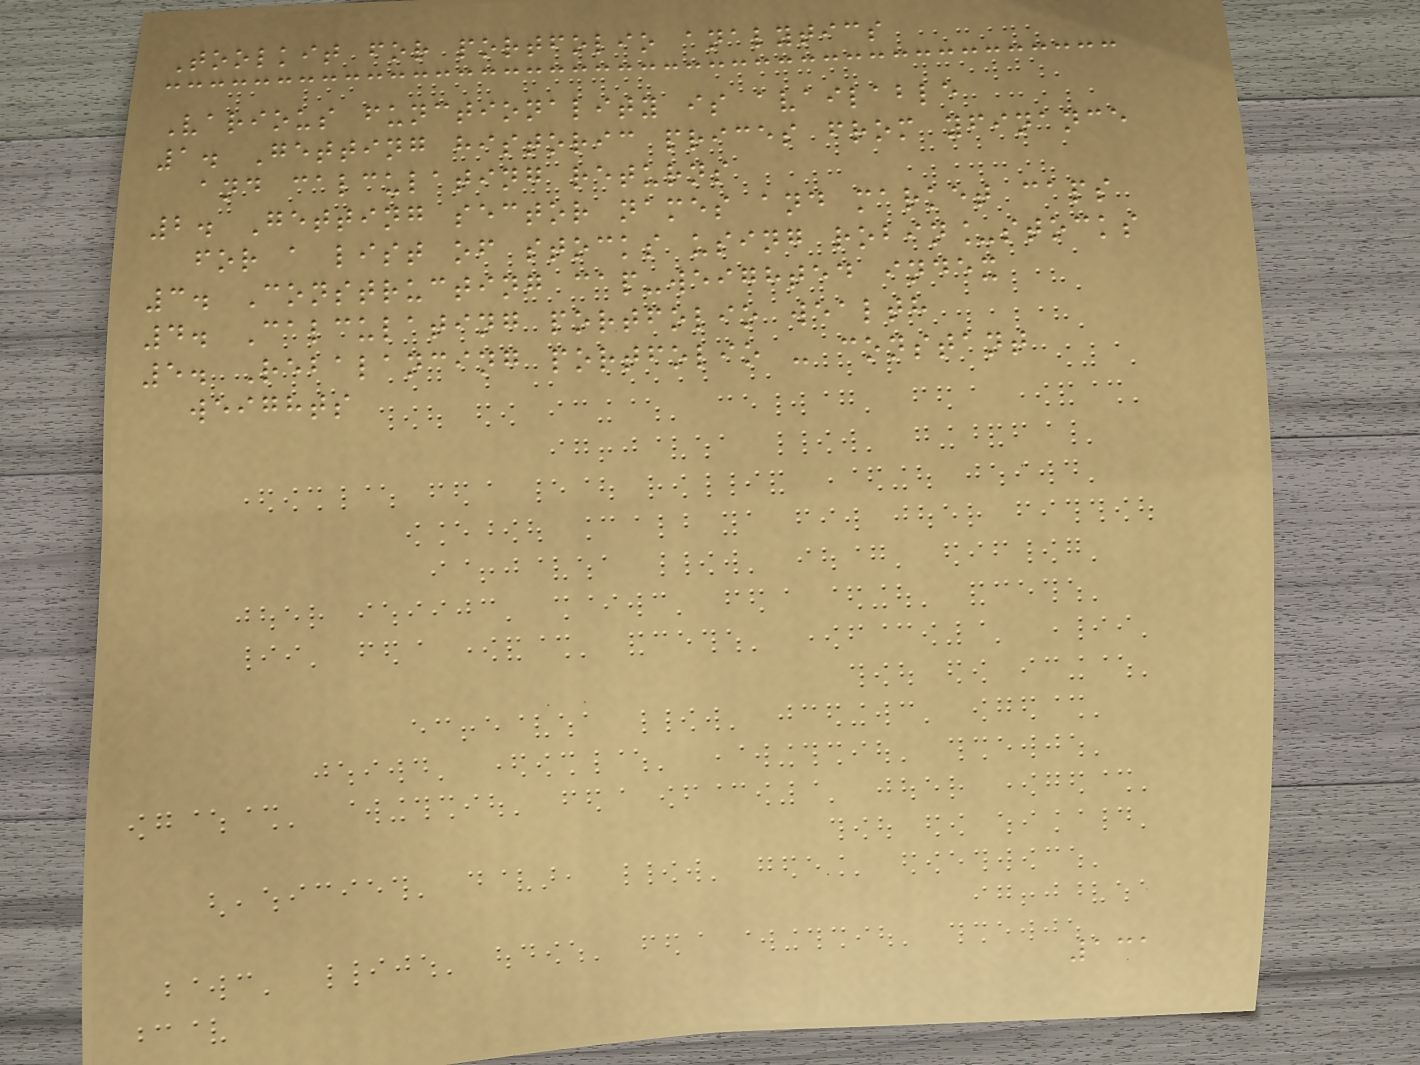Toolkit for portfolio analytics
Various functionality is available
1. Getting historic prices from yfinance
and calculating returns
2. Getting sector names and market caps
for a list of stocks using robin_stocks
3. Constructing cap-weighted index
4. Calculating portfolio wealth
5. Rebalancing portfolio - constant
weights
131
